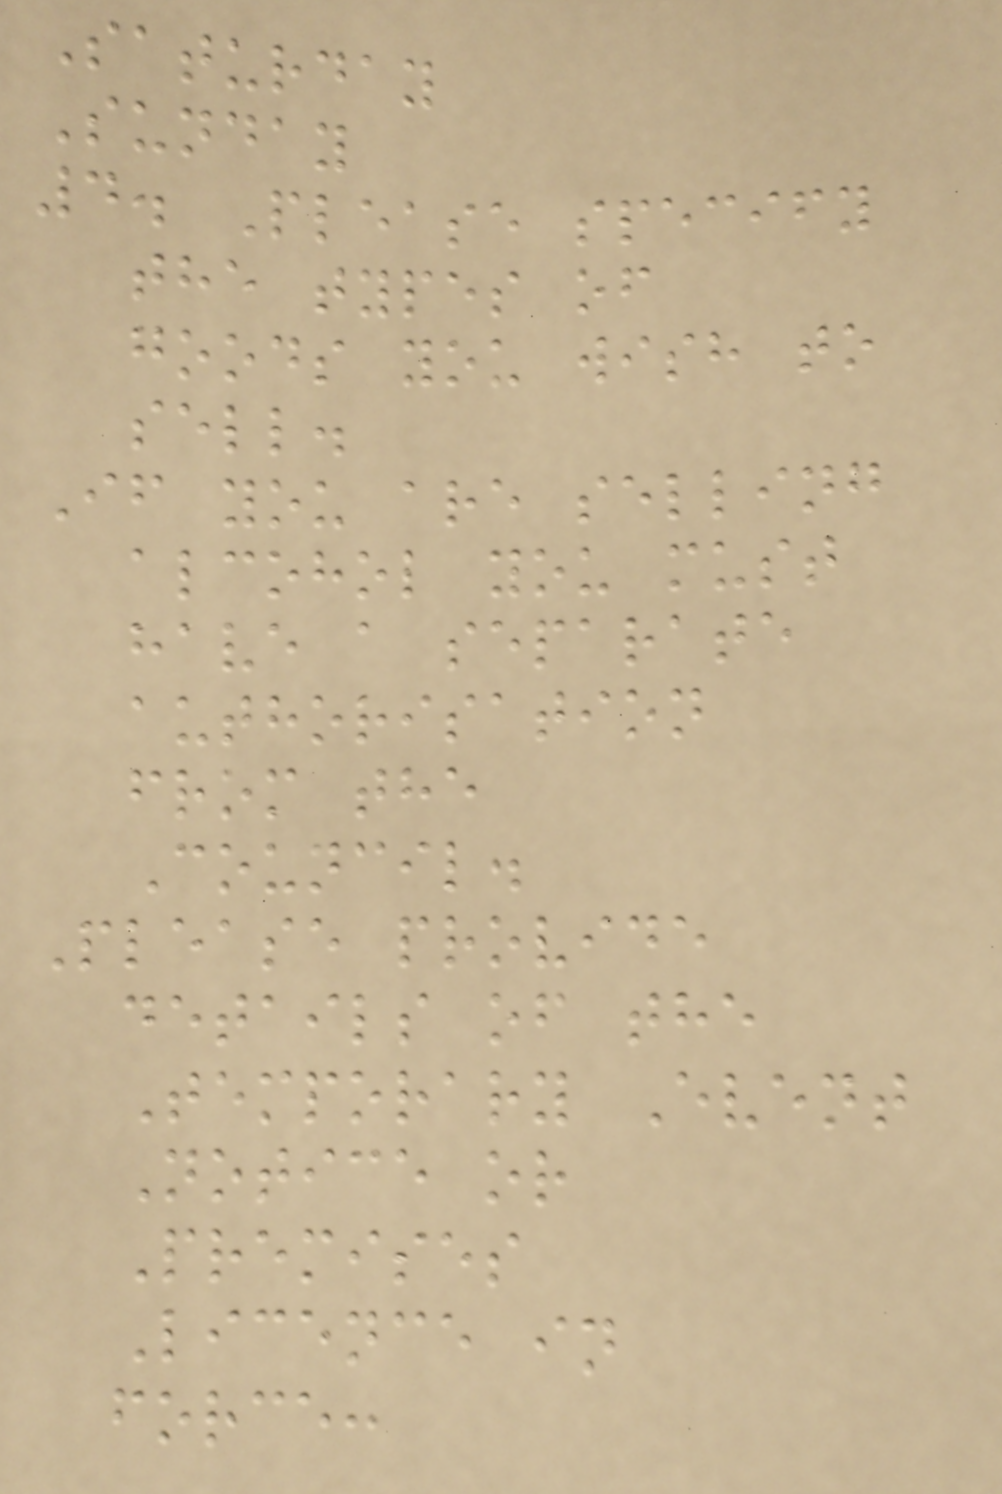Saturday
Sunday
4. Please specify
the types of
goods you wish to
sell.
If you are selling
alcohol you must
have a separate
authorisation
from the
Council.
Please provide
details of the
Temporary Event
Notice or
Premises
Licence in
force:
